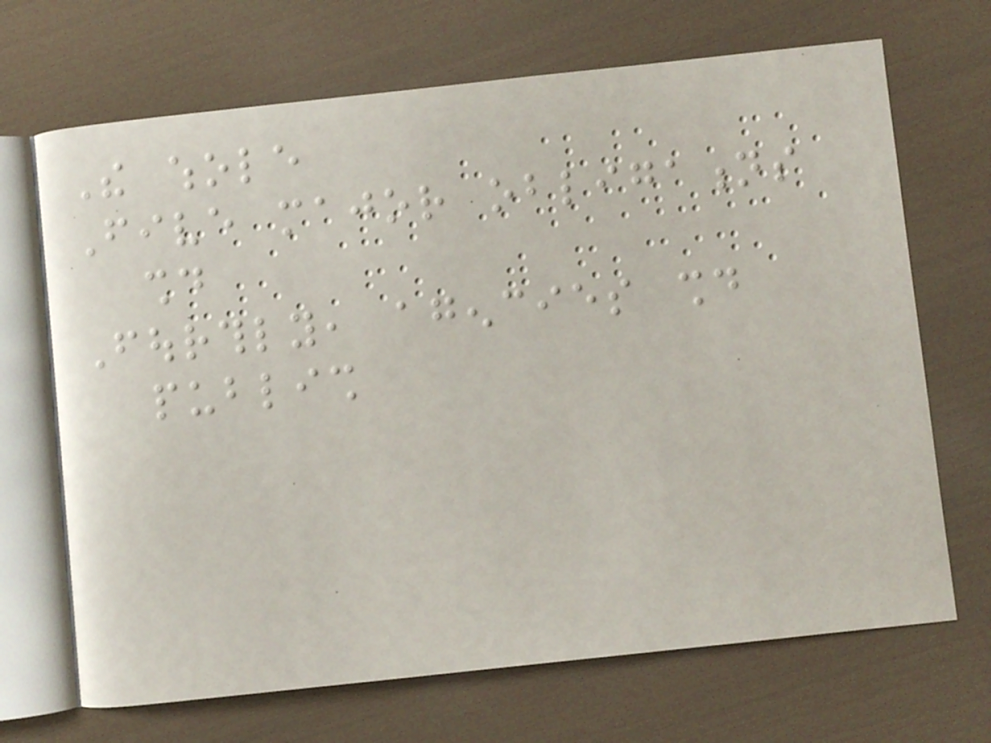The whole
Five major obligations
should
Fourthly, agencies should
publish
